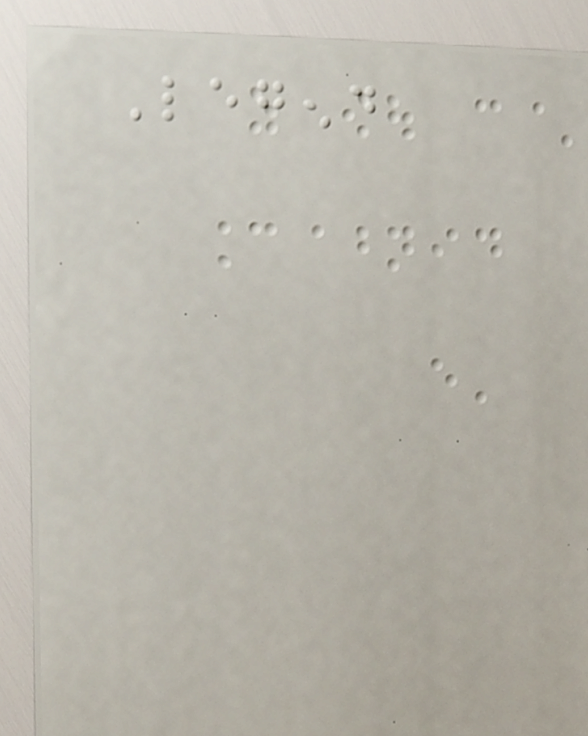Legend
